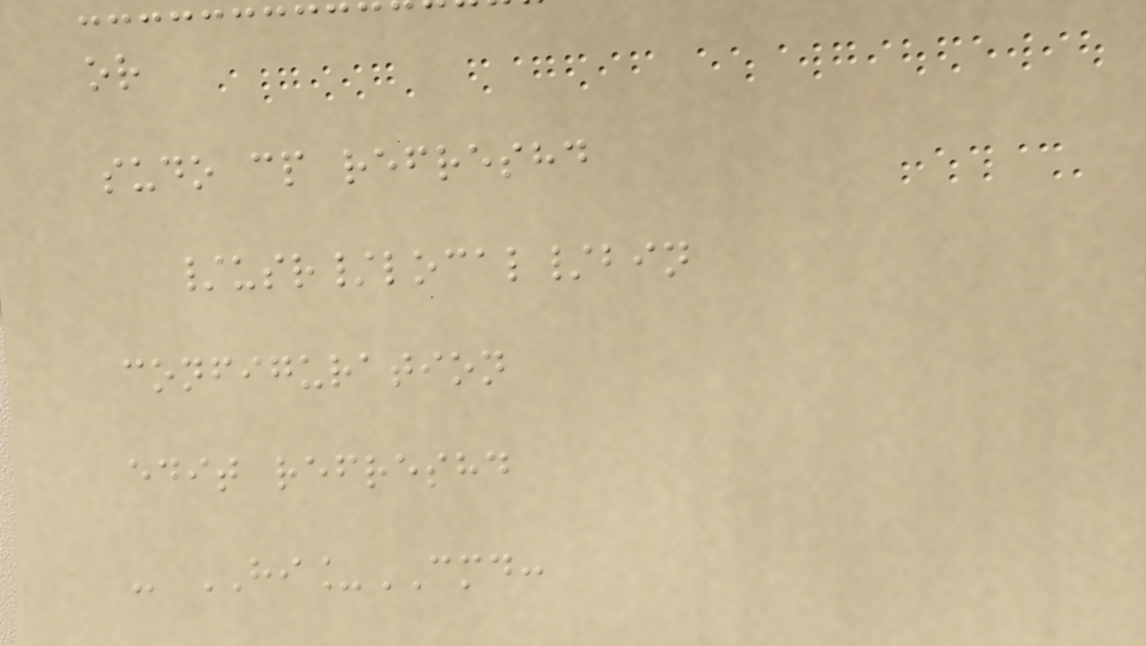or
sudo cp refreshd
/usr/local/bin
configuration
edit refreshd
- HI_CMD:
